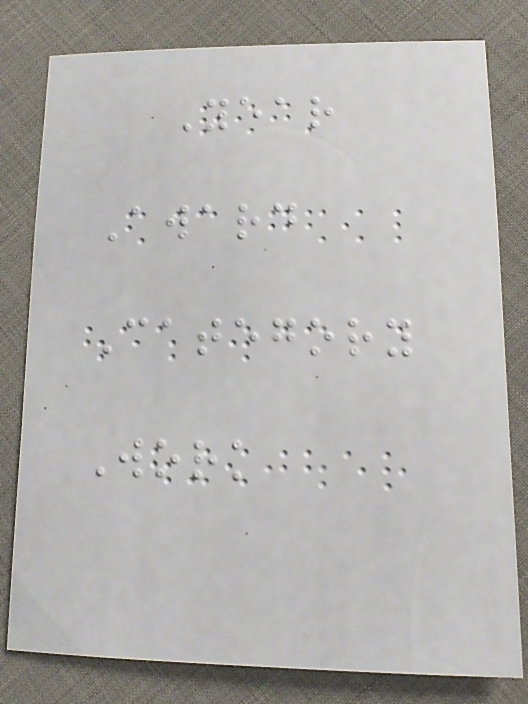Year
Award
Category
Work
